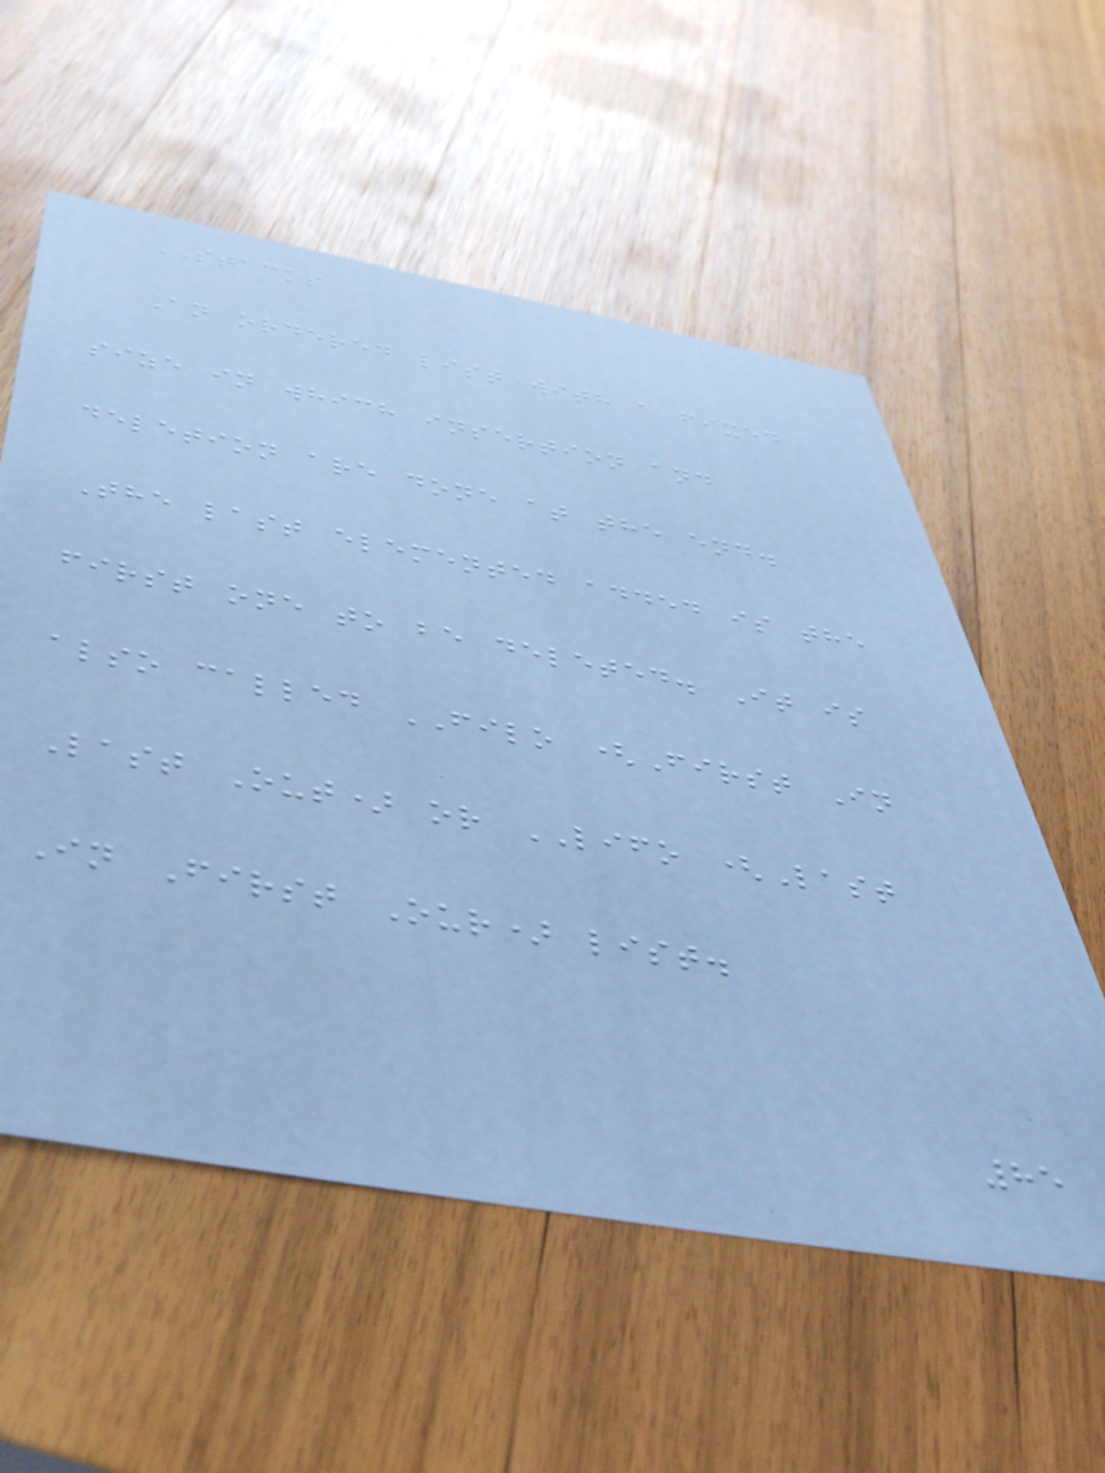STACKS
An ordered list with a fixed
size in which insertion and
deletion are done at the end.
The last elemented added is the
first one to be deleted. It is
also called FILO (First In
Last Out) or LIFO (Last
In First Our) list.
85
